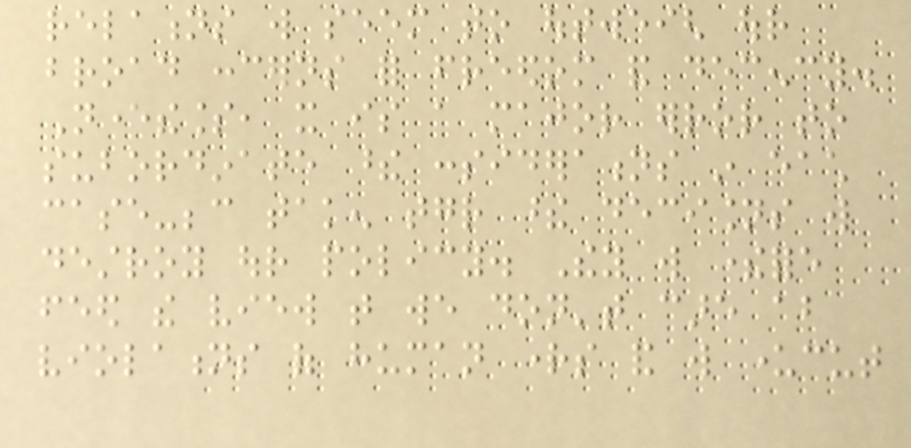relations will seem to outweigh our
broad concerns for freedom and decency.
Nevertheless, it is a major error to
subordinate these considerations in each
case-because taken together these decisions will
destroy our policy. They will therefore
feed the view that we don't care about
violations of human rights and will undercut
